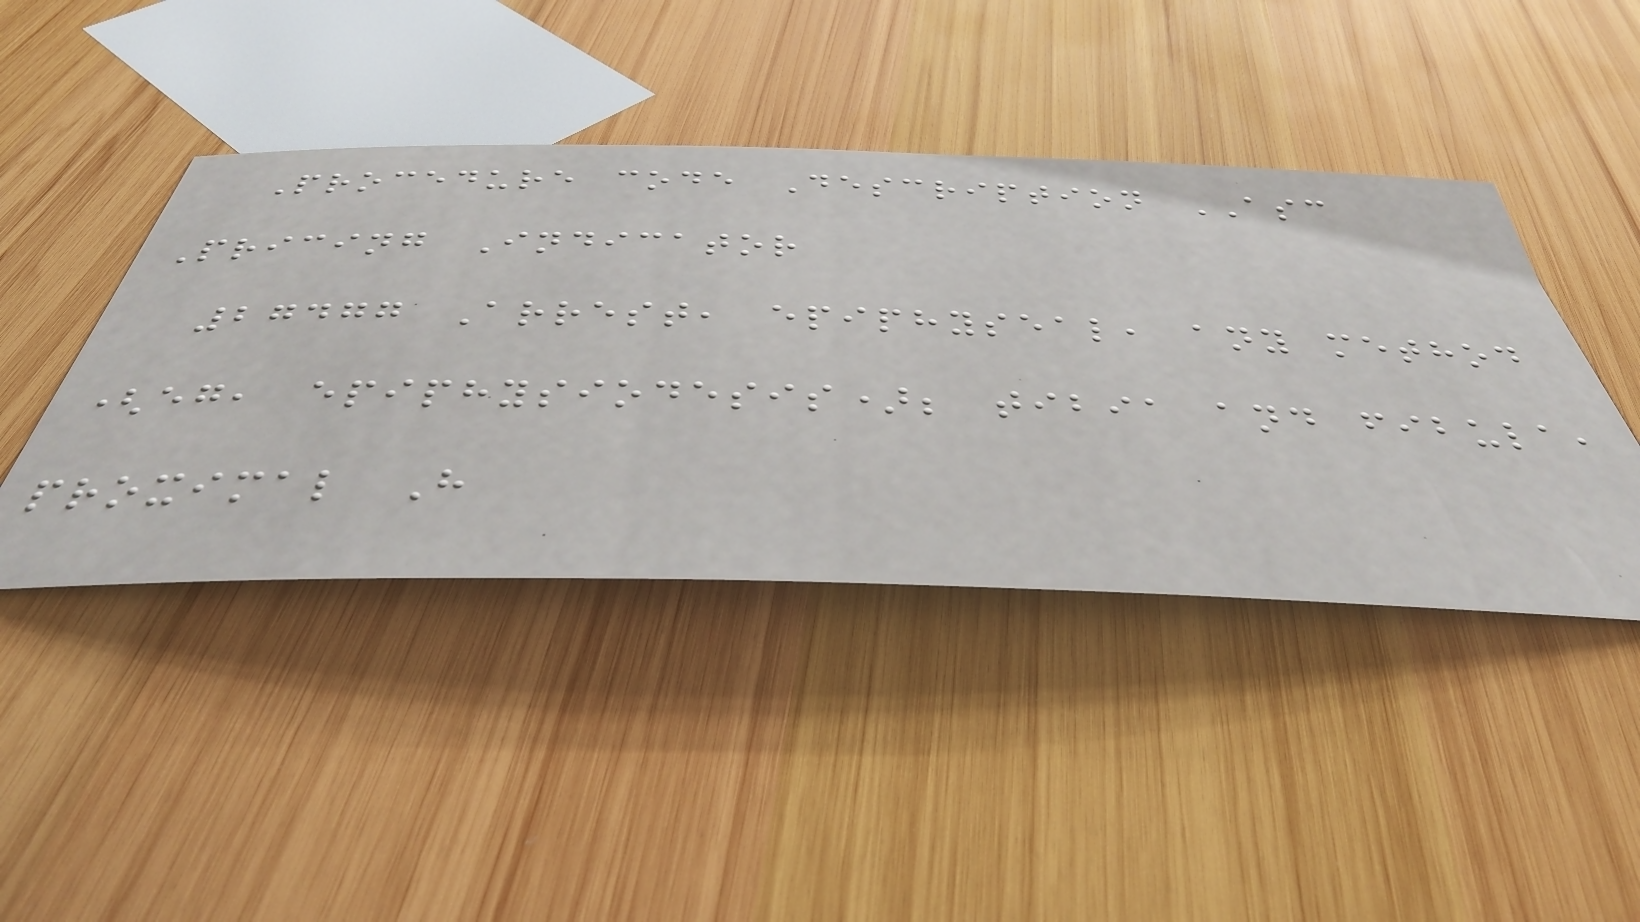Procedure code Description ASC
Pricing Indicator
27477 Arrest, epiphyseal, any method
(eg, epiphysiodesis); tibia and fibula,
proximal H
